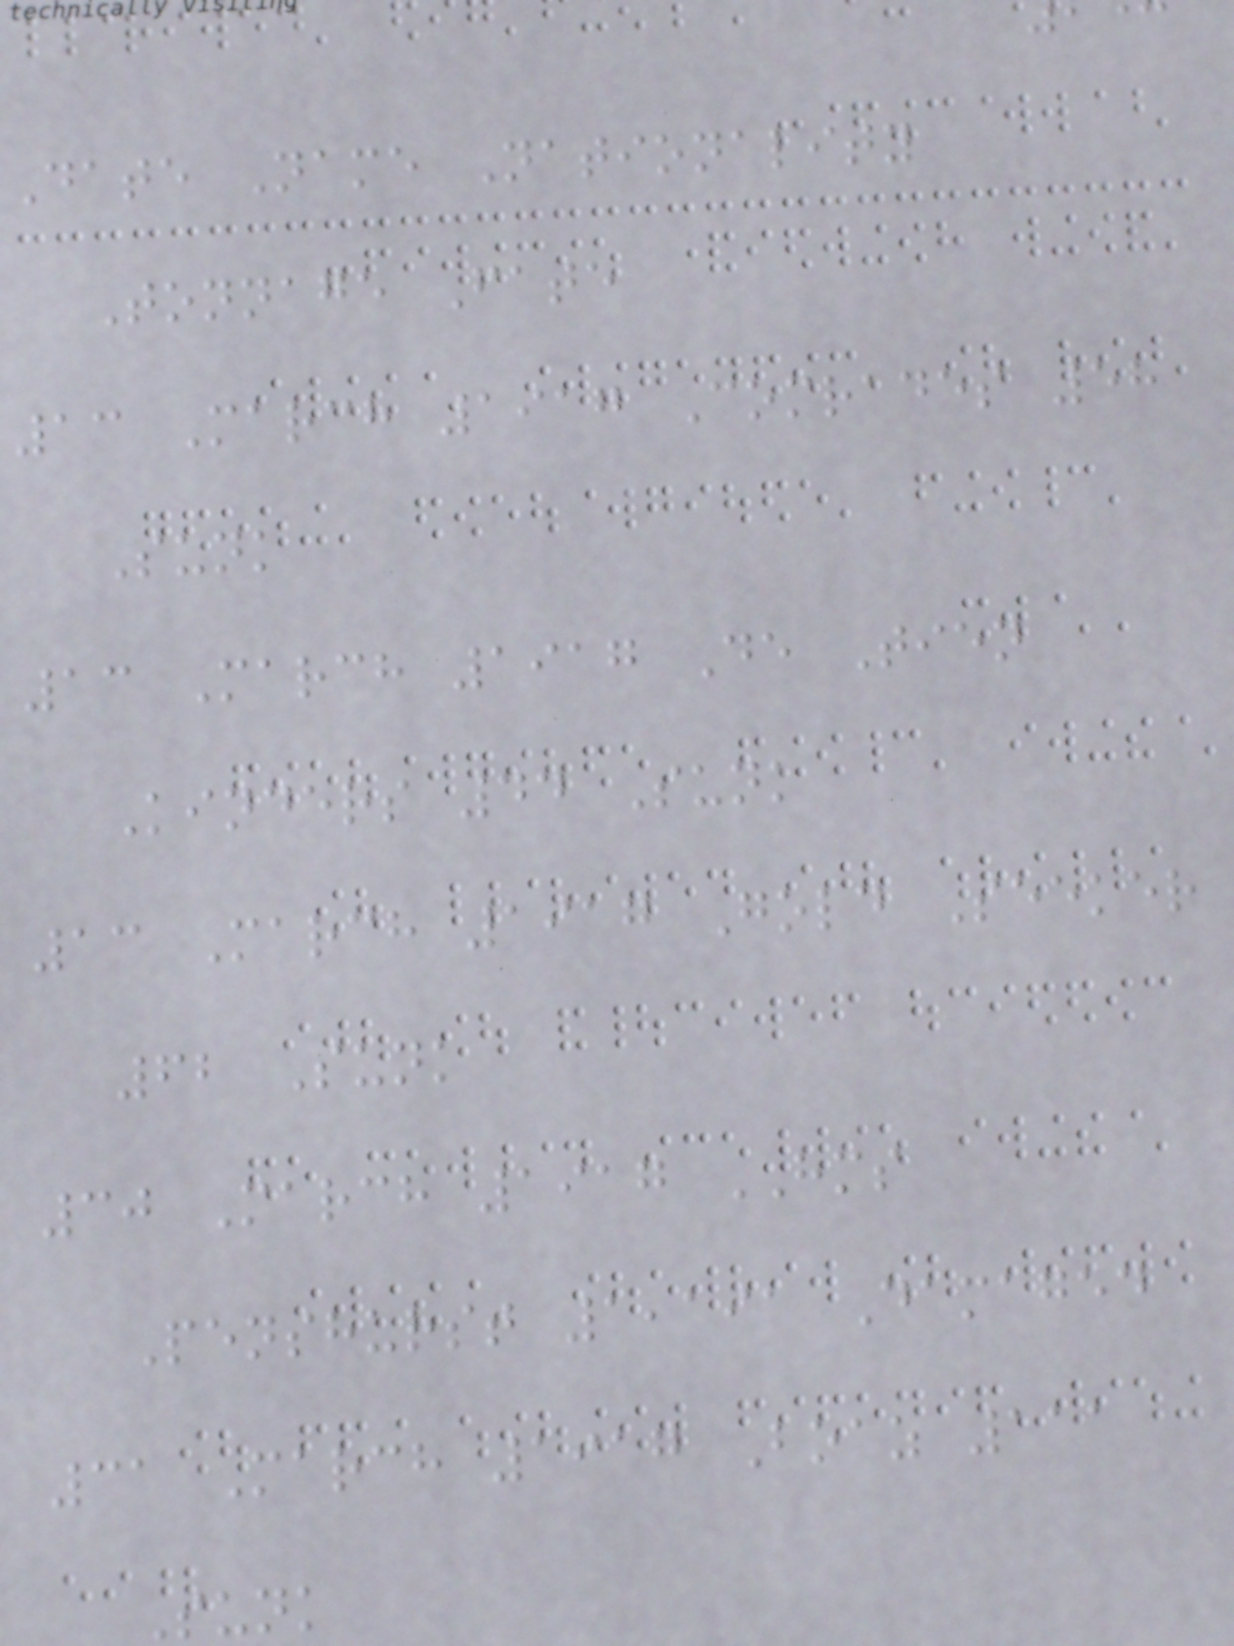Date Name Nationality
Tonnage Fate
13 March 1917 Comrades 58
Sunk
13 March 1917 De Tien
Kinders 44 Sunk
13 March 1917 Gold Seeker
62 Sunk
30 March 1917 HMS
Penshurst 1,191 Damaged
31 March 1917 Boaz 111
Sunk
